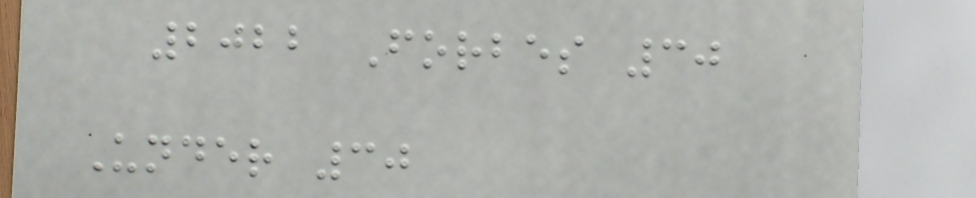2022 Forbes 30
Under 30
